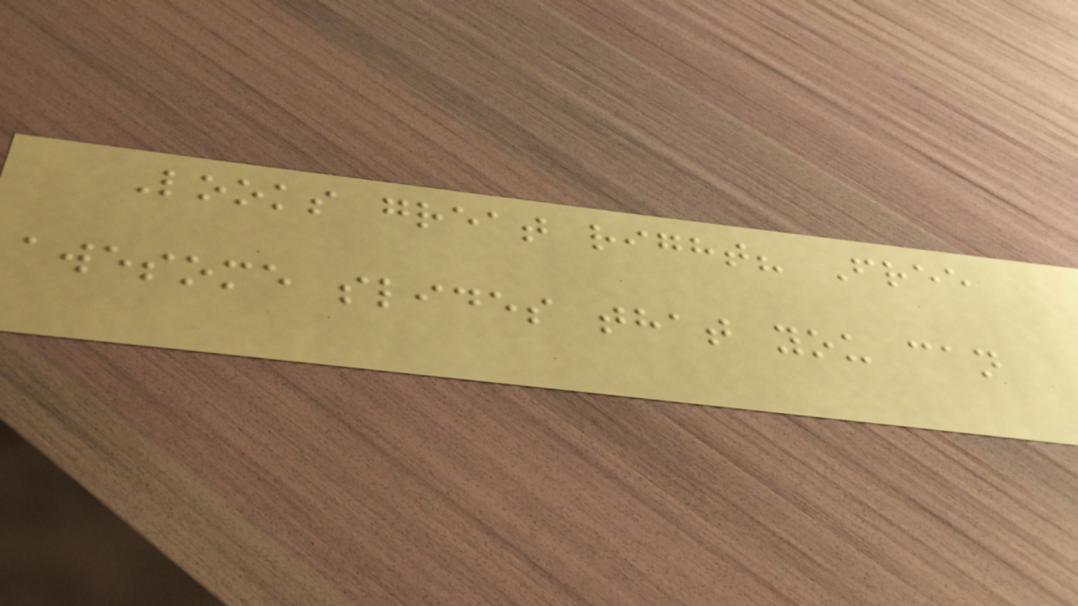Looks great right? Free
awesome slides that you can
